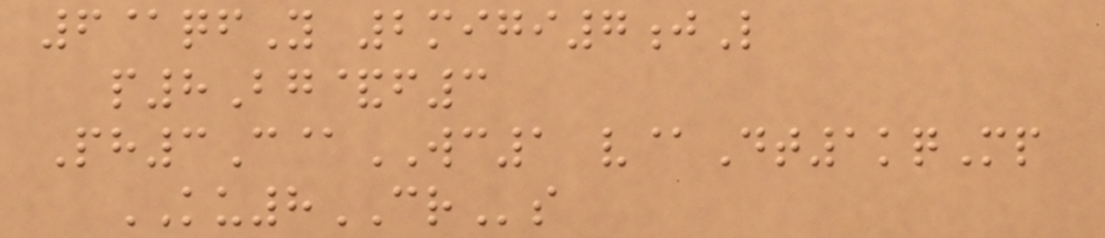6@qfY 2migi7jL
p8Bg&f3
Ph3C@WC1 v@Dt1kqMp
KU8CRs
